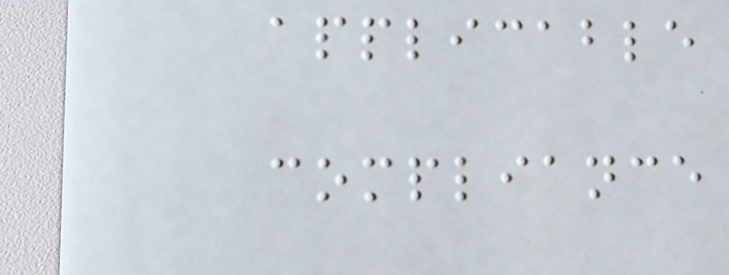applicable
compliance
